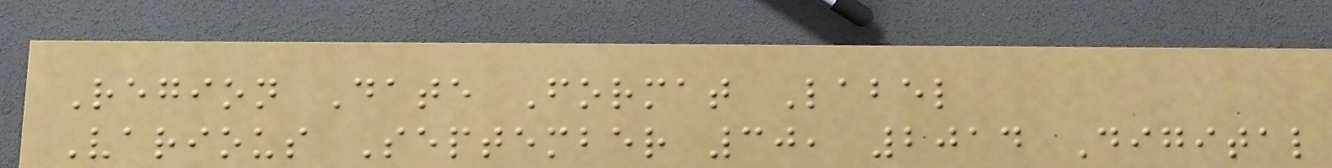Region Date Format Label
Various September 30, 2014 Digital
